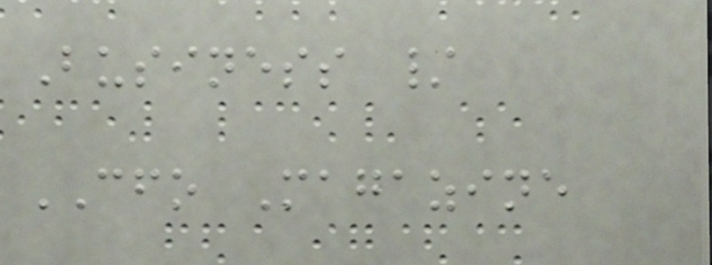Business /
CFO Magazine
